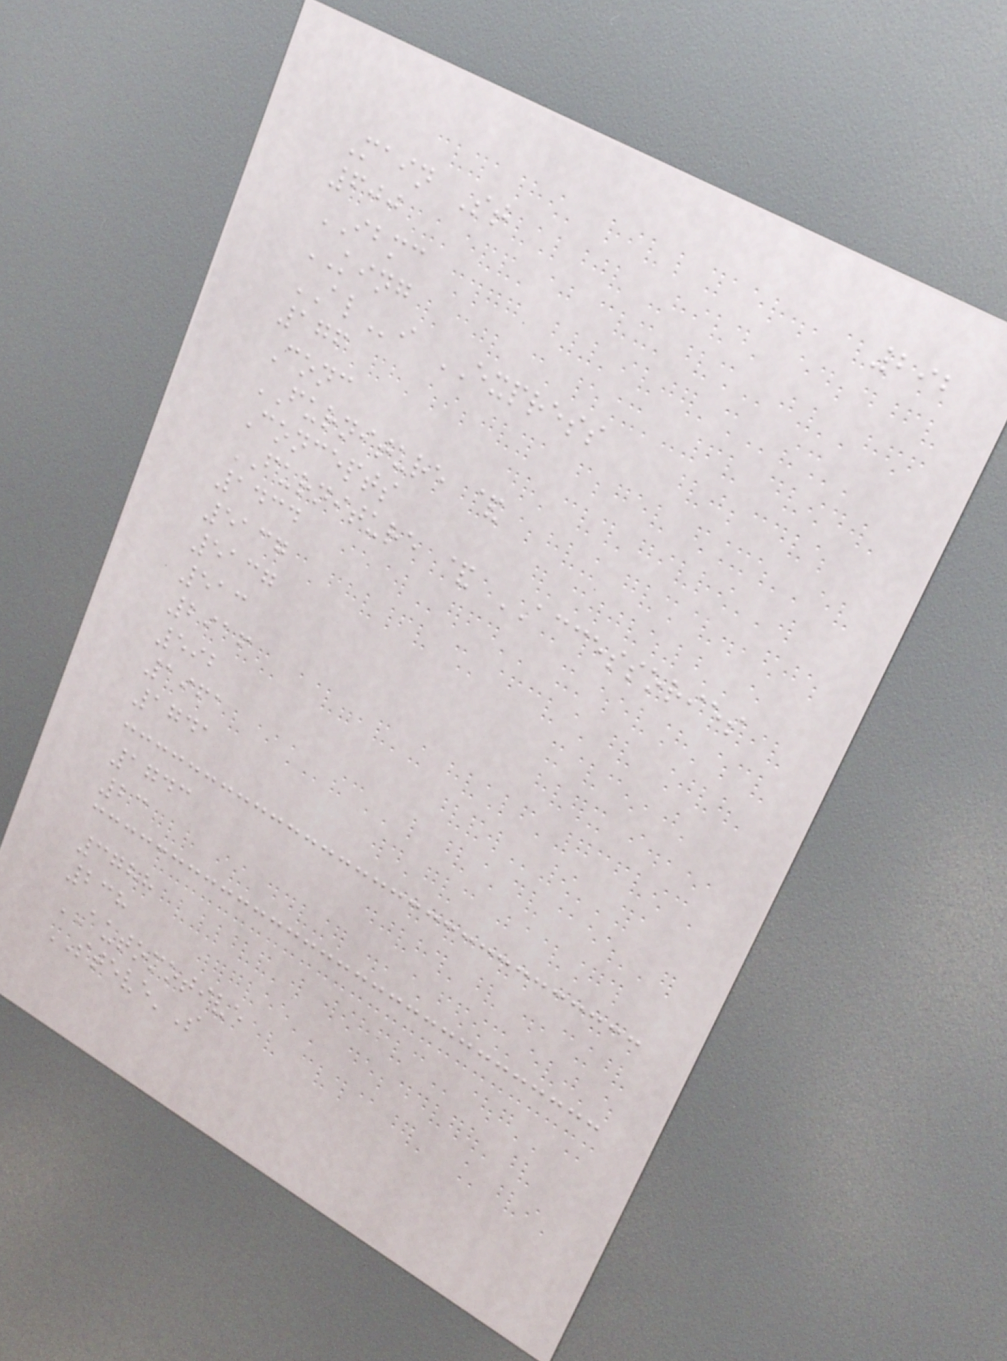292
Main St
600
IBMC
KING
ALi EXPRESS
176
Conc
FURNITURE &
Concepts
FURNITURE & ACCESSORIES
1434
5137
5137
513
2916
592
1961
1741
1743
23
3788
238
AUTOMOTIVE
STEVE'S
